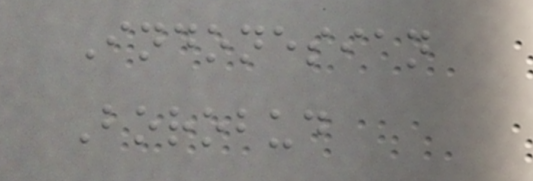Indonesian
Borobud
